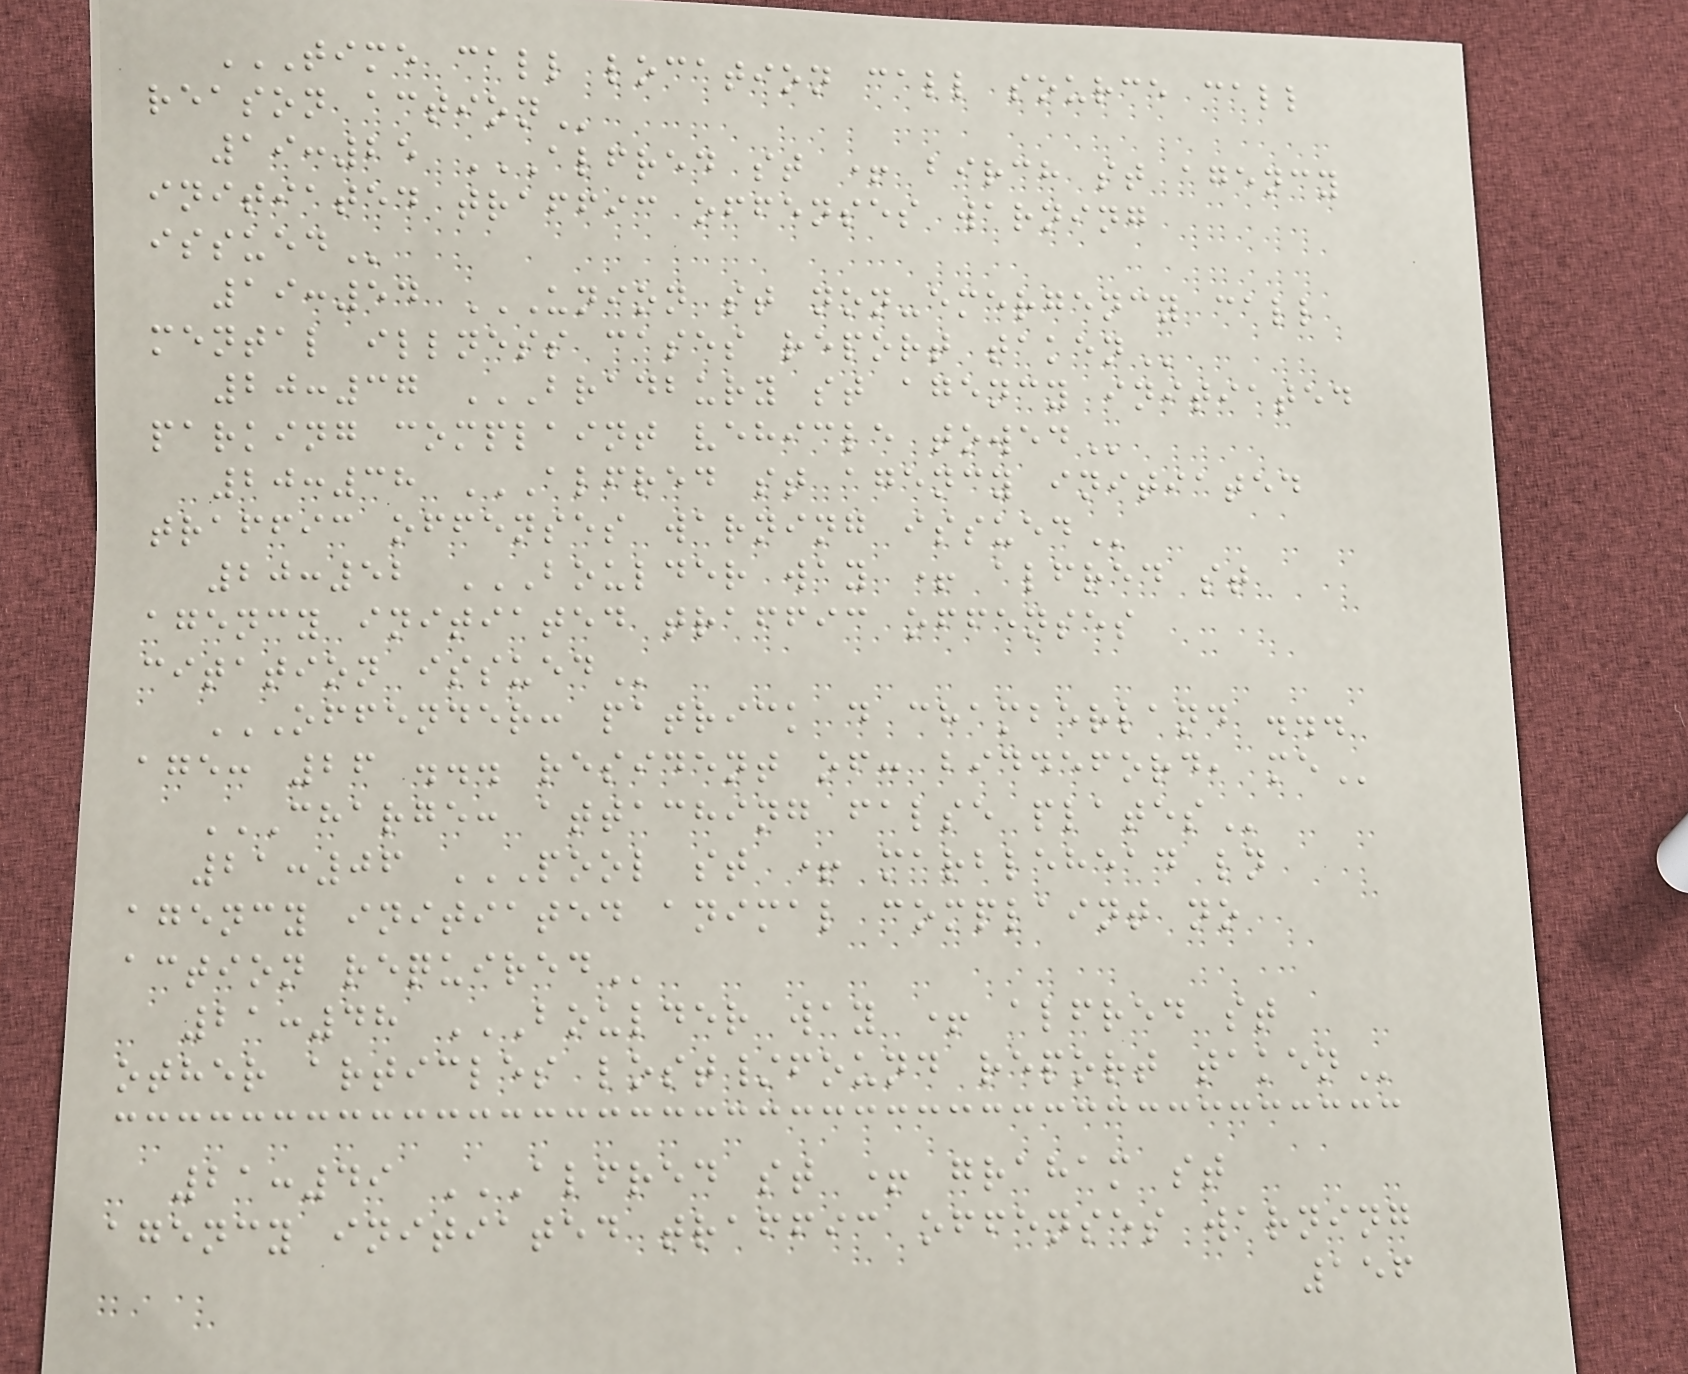TIME CALL LOCATION CALL SOURCE CALL
REASON ACTION
19:25 ALFRED ST + BIRCH ST AGENCY
INITIATED TRAFFIC OFFENSES WARNING
ISSUED
19:54 UNION ST NON-EMERGENCY CALL
MENTAL ILLNESS CASES REPORT TAKEN
20:37 BRADBURY ST AGENCY INITIATED
PARKING COMPLAINT VEHICLE TOWED
20:38 ALFRED ST AGENCY INITIATED
TRAFFIC OFFENSES WARNING ISSUED
20:52 BOULDER WAY + ALFRED ST
AGENCY INITIATED TRAFFIC OFFENSES
CITATION ISSUED
OFFENDER: PATRICK D CHAMBERLAND ...
AGE: 26 ... RESIDENT OF: BIDDEFORD, ME
CHARGE: ATTACHING FALSE PLATES
21:06 POOL ST + MARBLEHEAD LN
AGENCY INITIATED ANIMAL COMPLAINT NO
ACTION REQUIRED
21:48 BOULDER WAY + ALFRED ST
OTHER ARTICLES LOST/FOUND REPORT TAKEN
21:49 ALFRED ST + GRAHAM ST
AGENCY INITIATED TRAFFIC OFFENSES WARNING
156
